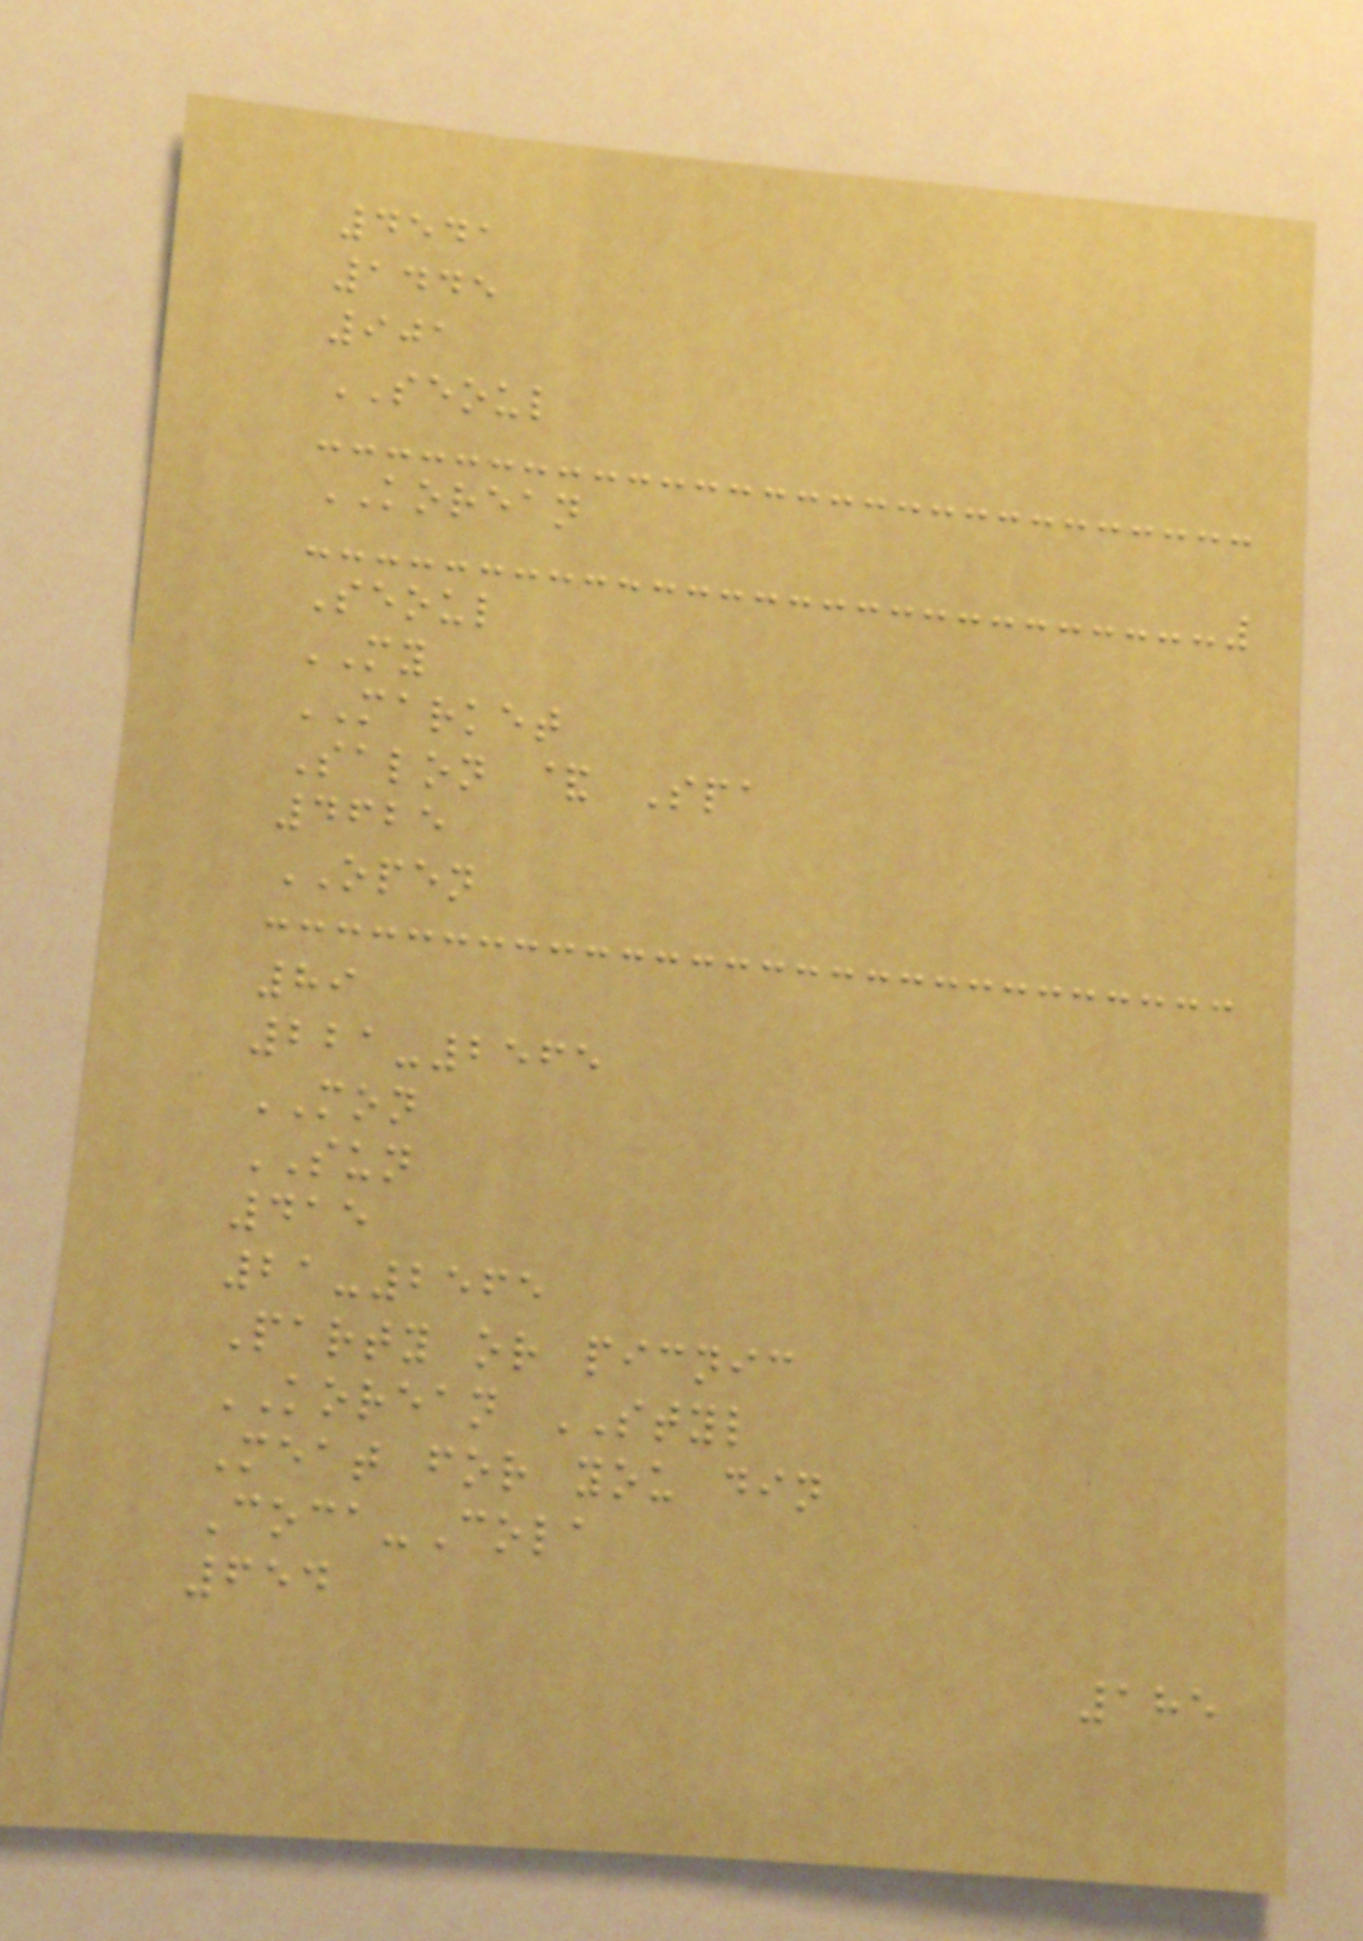4541
1445
901
SEOUL
KOREAN
Seoul
MY
MARKET
Salon & Spa
4625
OPEN
89
221-2565
MON
SUN
415
21-2565
Party or picnic
KOREAN STYL
Meat for you din
Coca-Cola
654
185
